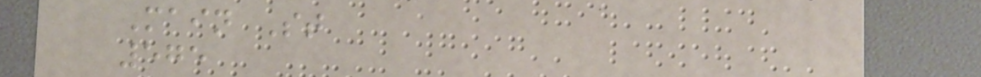Main St
575
